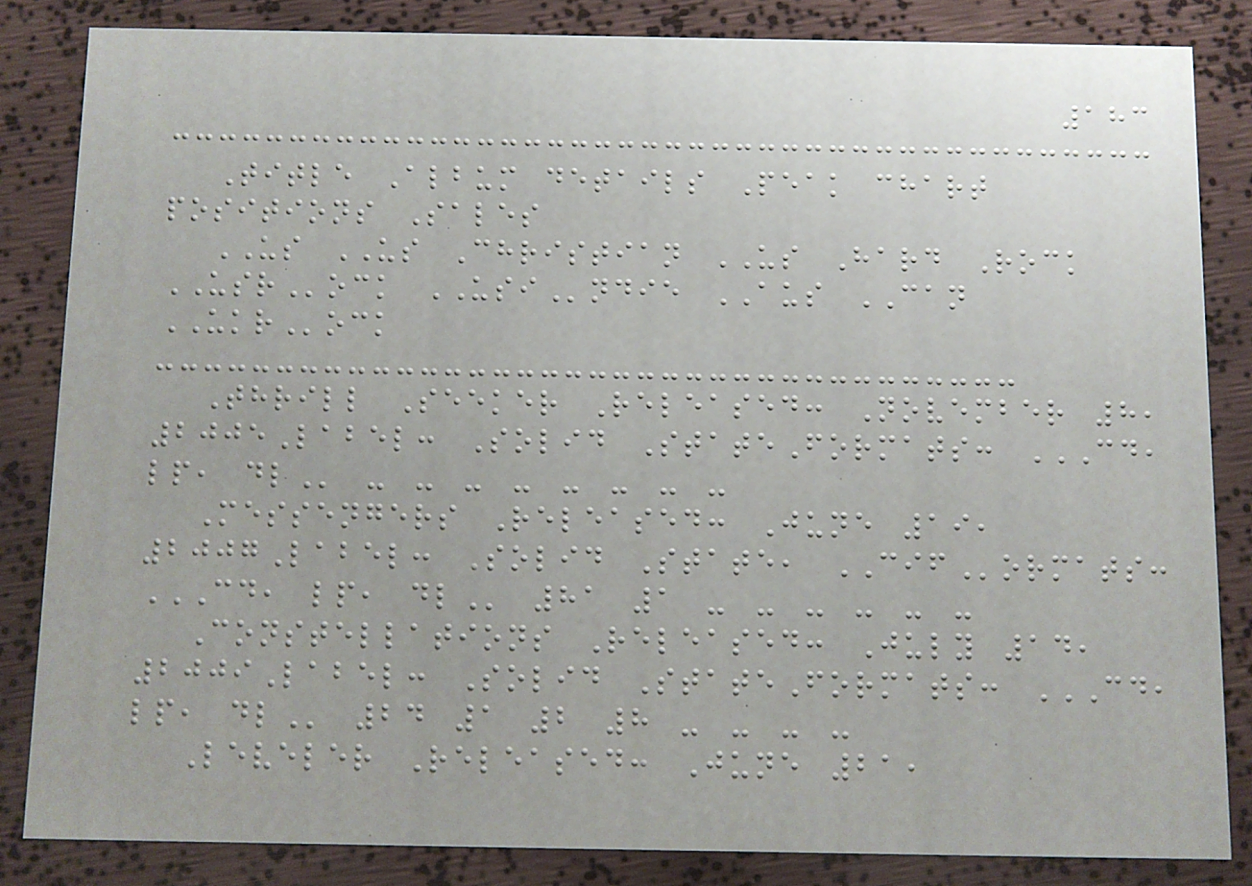183
Title Album details Peak chart
positions Sales
US US Christian US Hard Rock
USRock USIndie AUS CAN
UKRock
Thrill Seeker Released: November 8,
2005Label: Solid StateFormats: CD,
LP, DL - - - - - - - -
Messengers Released: June 19,
2007Label: Solid State, CIFormats:
CD, LP, DL 81 1 - - - - - -
Constellations Released: July 14,
2009Label: Solid StateFormats: CD,
LP, DL 24 1 2 8 - - - -
Leveler Released: June 21,
